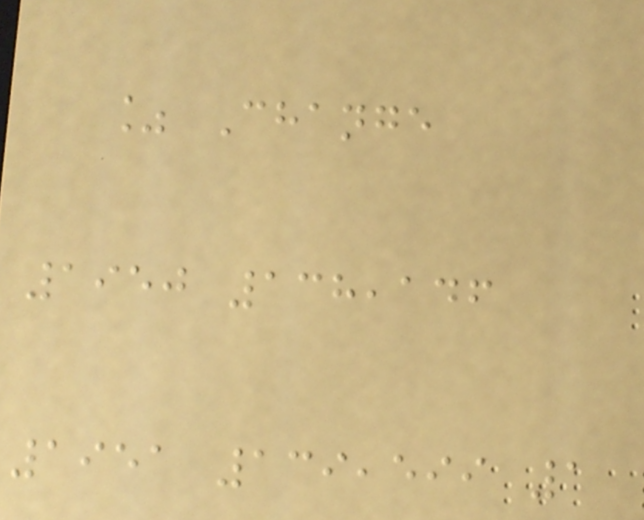% Change
1950 138,146
1951 139,599 1
